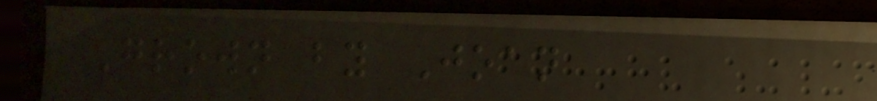Grown by Joan
